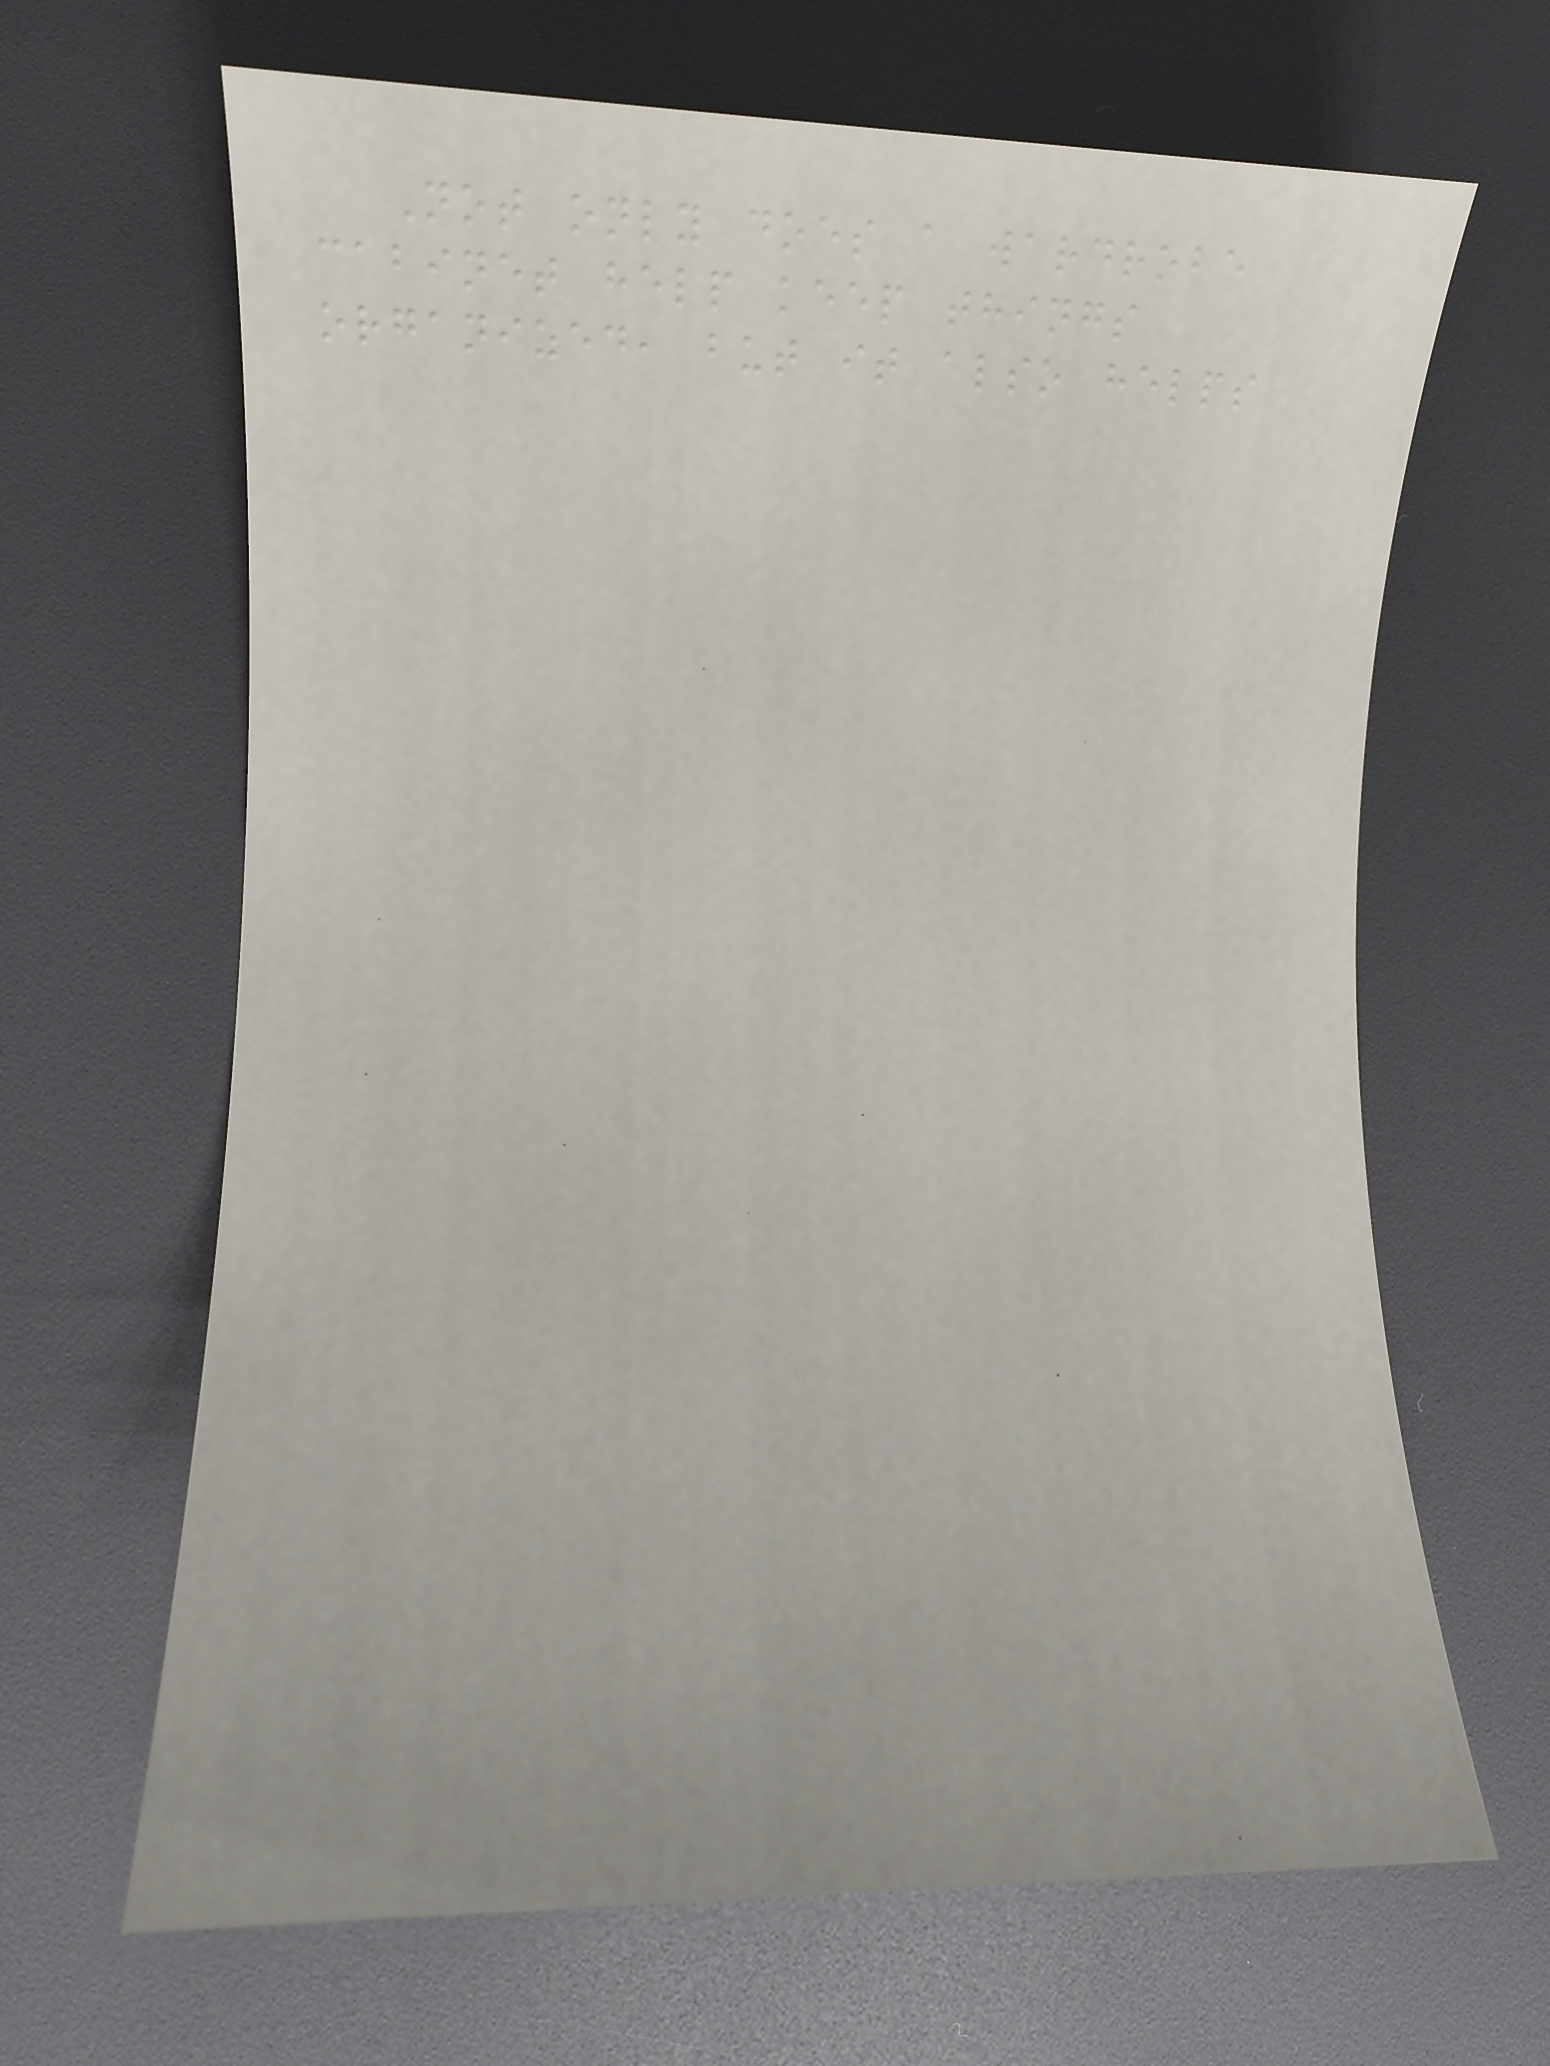Not only does a wardrobe
cabinet help keep things
organized, but it also helps
